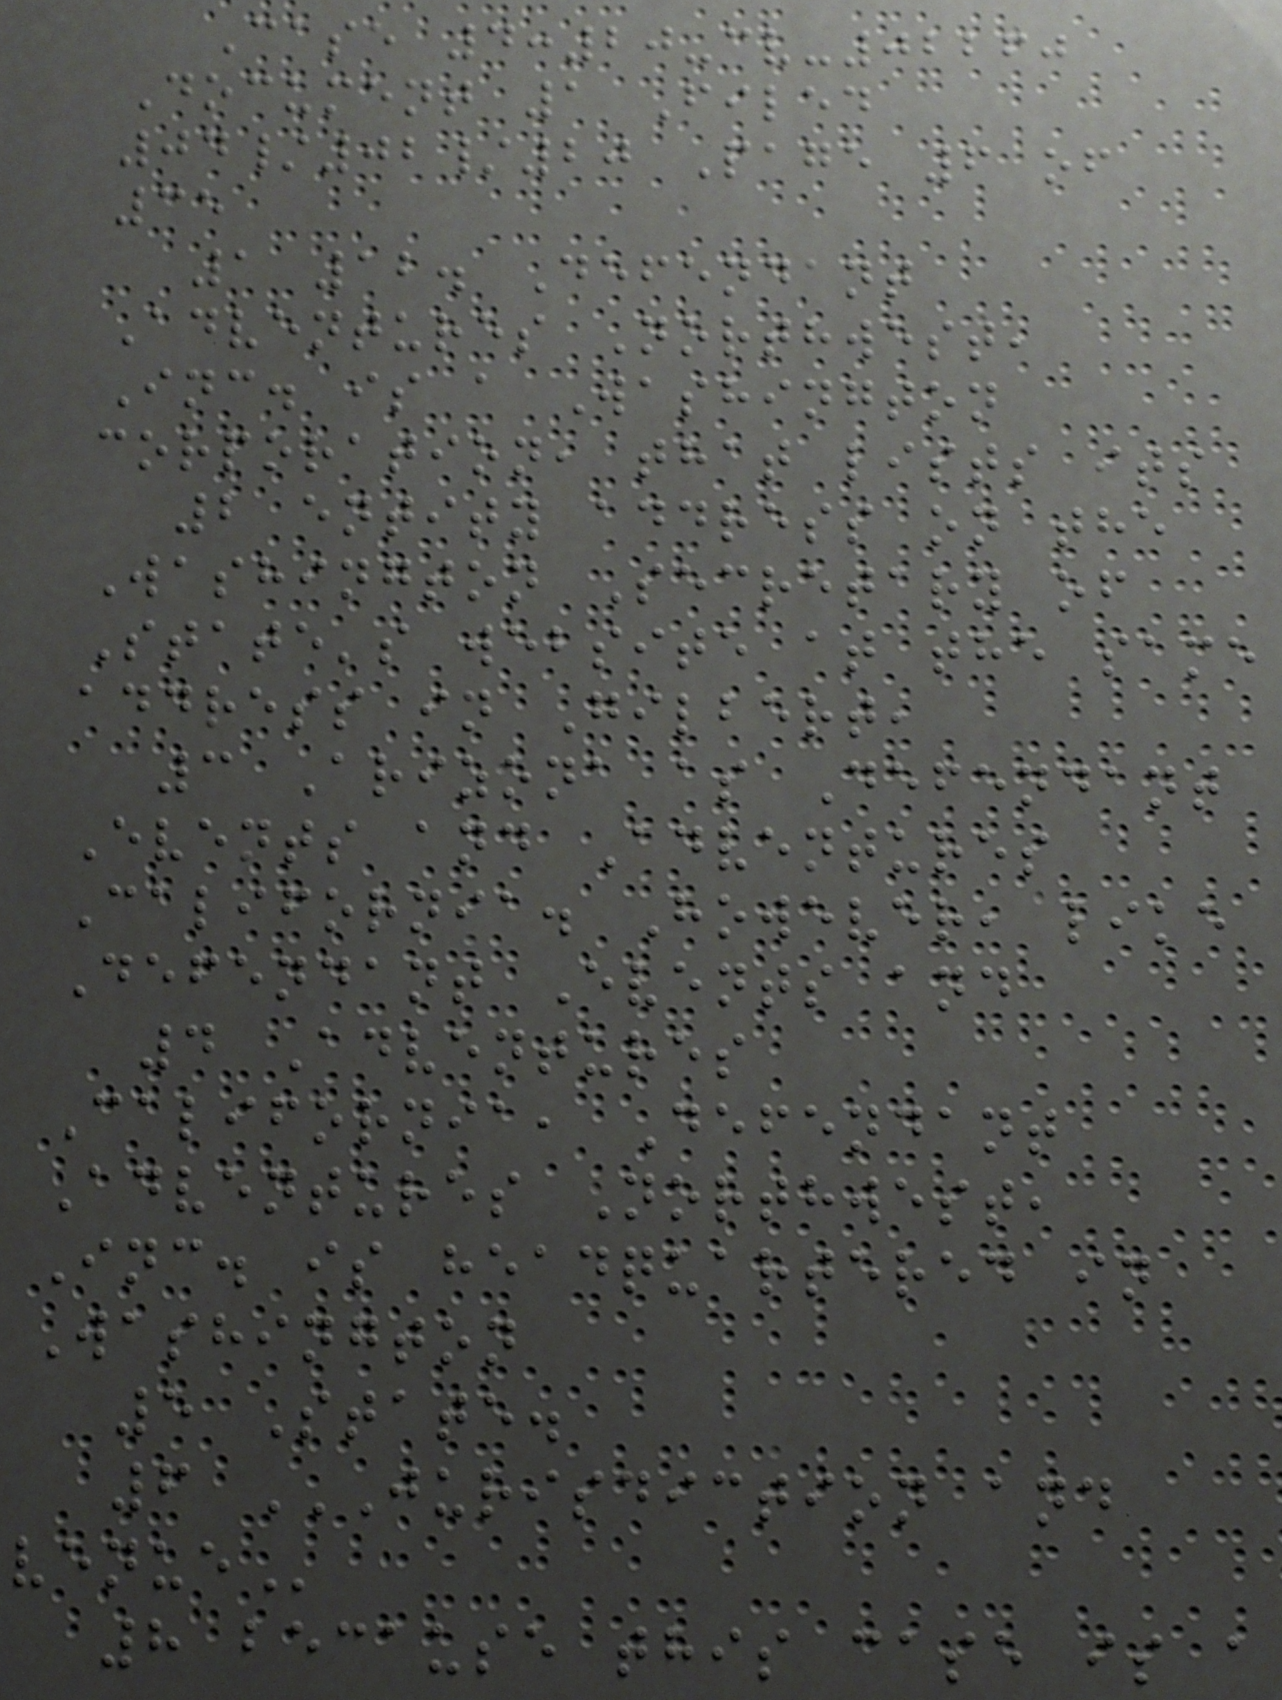Case 4:20-cv-02260
Document 1 Filed
04/02/20 Page 6 of
35
1 12. Defendant
Adventures Northwest,
Inc. is a Washington
corporation, that lists its
2 entity address on the
Washington Secretary of
State's website at the same
address in Gilbert,
3 Arizona as Defendant
Events and Adventures
California. However, like
Defendant Events and
4 Adventures
California, Defendant
Adventures Northwest,
Inc. is headquartered in
Washington
5 State.
6 JURISDICTION AND
VENUE
8 because this case is a
